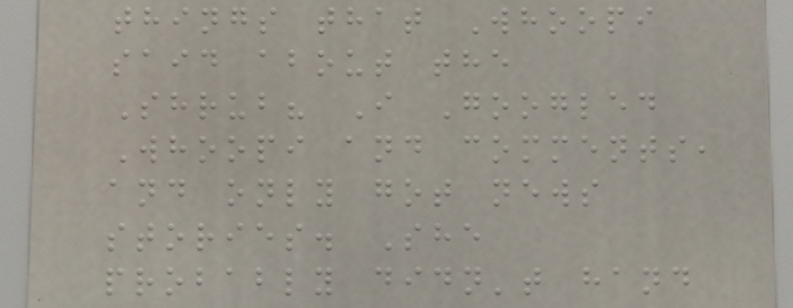things that Whoopi
said about the
Shrub? I Googled
Whoopi and comments,
and only got news
stories. She
probably didn't hand
